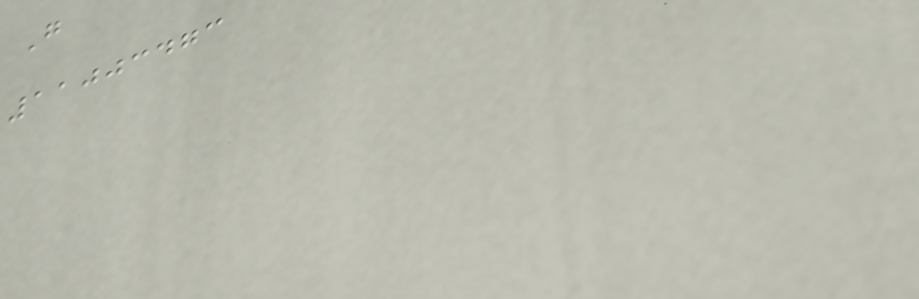G
11003473
